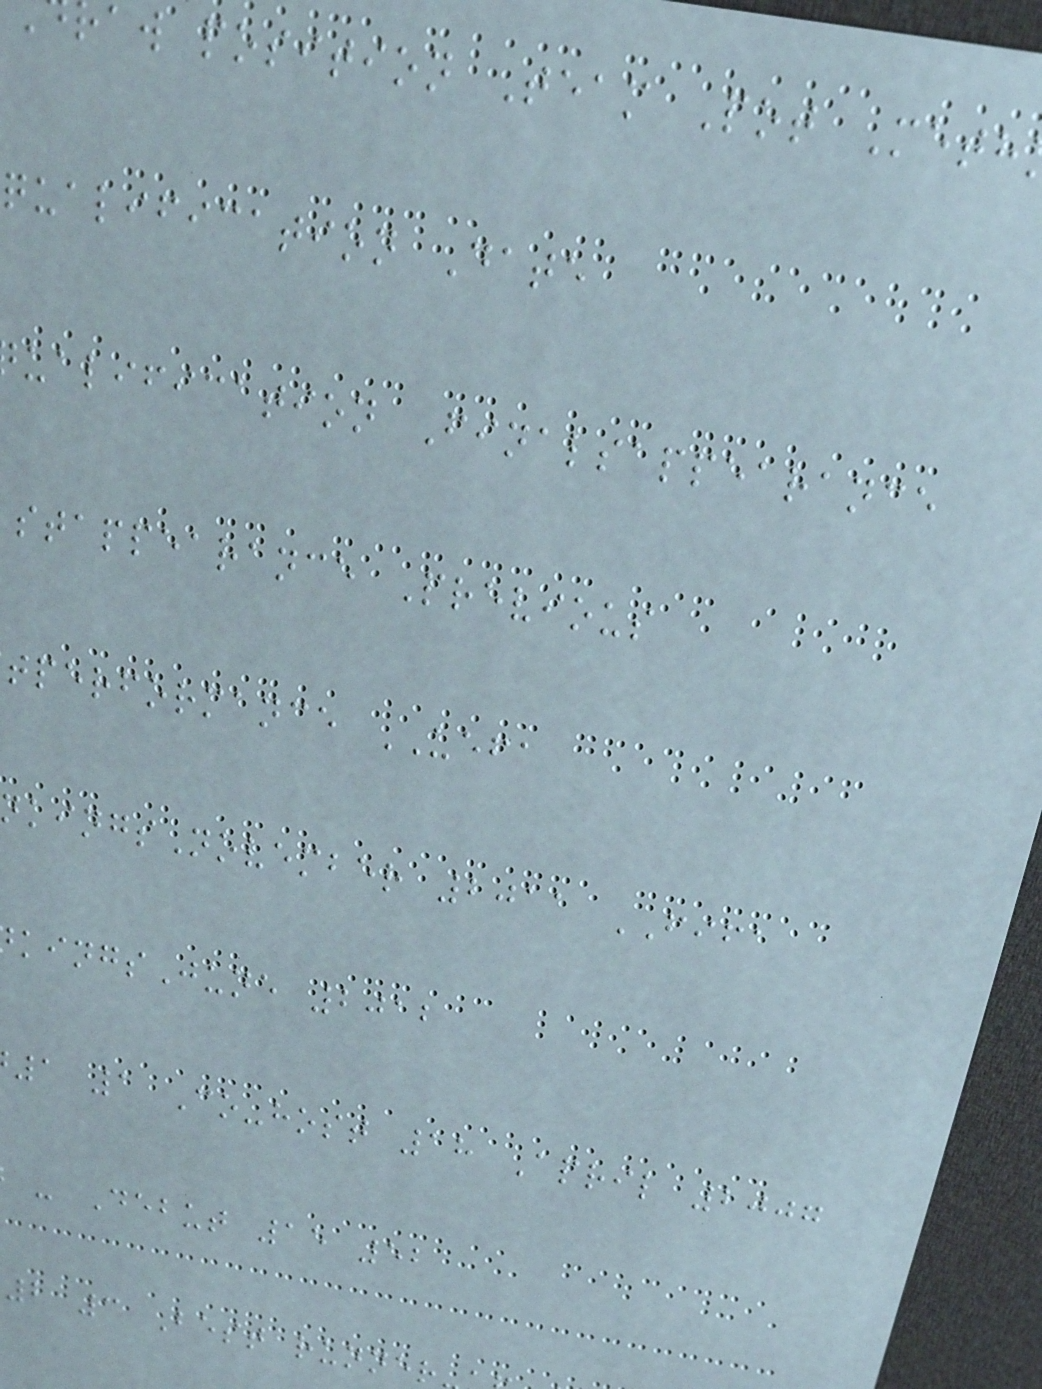aw position Team Pot Meth
qualification Date
ualification Finalsappearance
stappearance Previous
tperformance UEFA
nkingsNovember 2011 FIFA
kingsJune 2012
1 1 Co-host 18 April 2007
- Debut 15 52
2 3 Best runner
